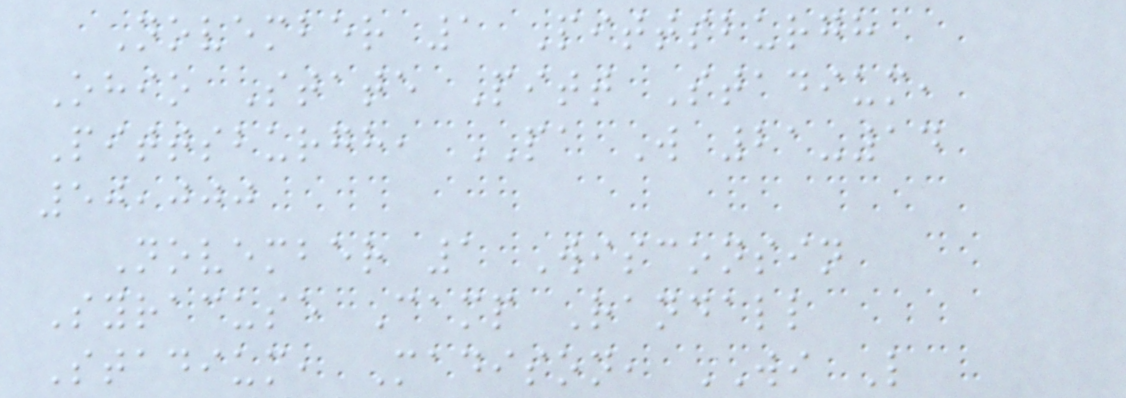November 1 Pittsburgh
Ohio State Pitt Stadium,
Pittsburgh, PA W 21-14
50,000
November 1 Wisconsin
Syracuse Camp Randall
Stadium, Madison, WI L
